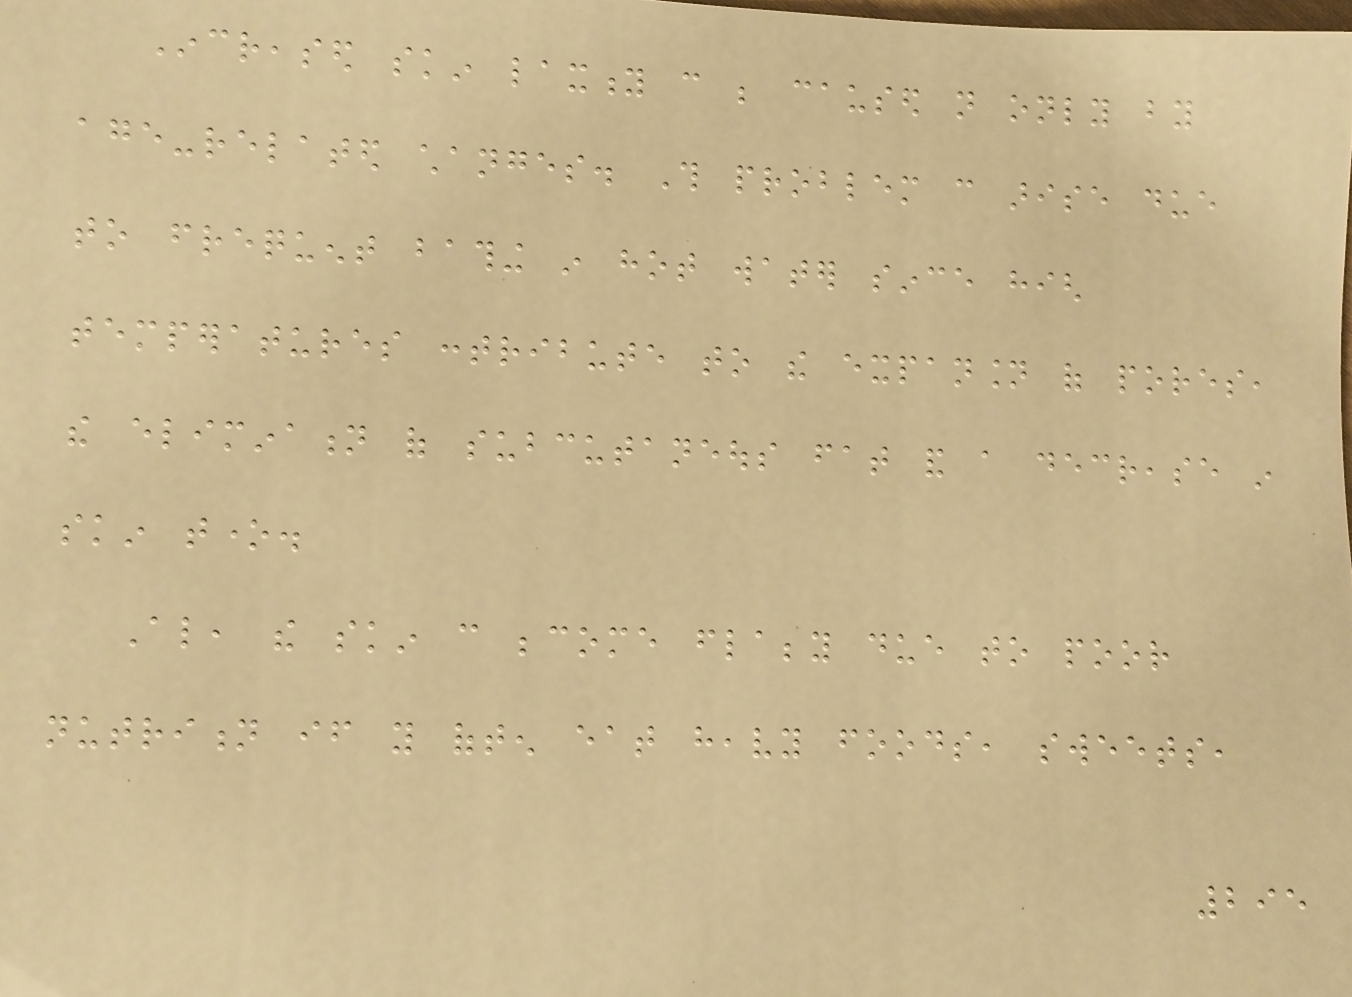Increased skin laxity can be caused not only by
age-related changes. This problem can arise due
to frequent bathing in hot water since high
temperatures contribute to the expansion of pores,
the elimination of subcutaneous fat and a decrease in
skin tone.
Also, the skin can become flabby due to poor
nutrition if you often eat heavy foods, sweets,
295
